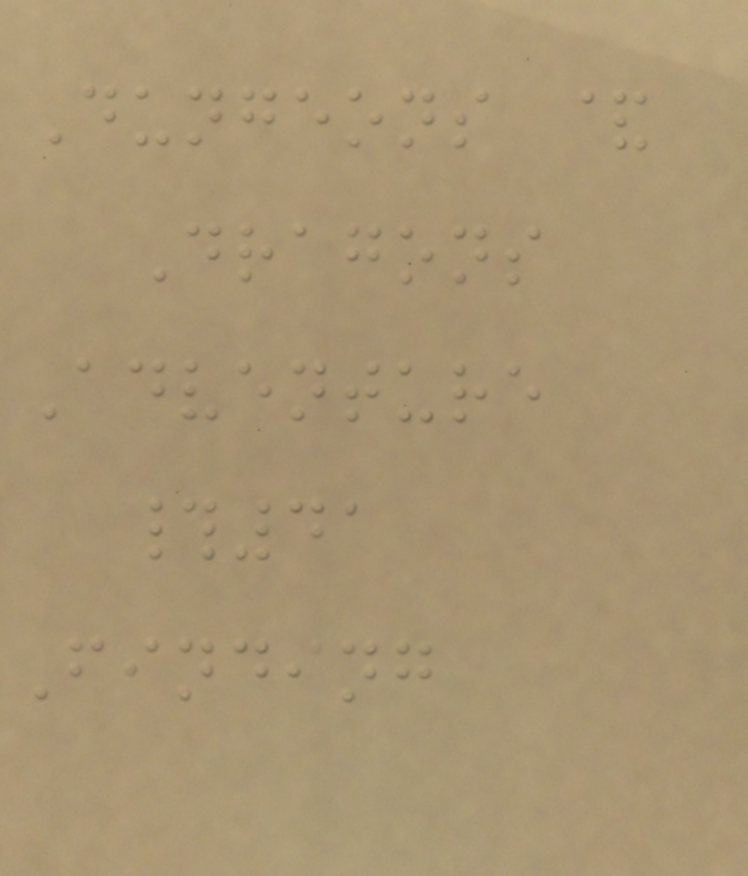Dungeons &
Dragons
Adventure
#41
Finding
